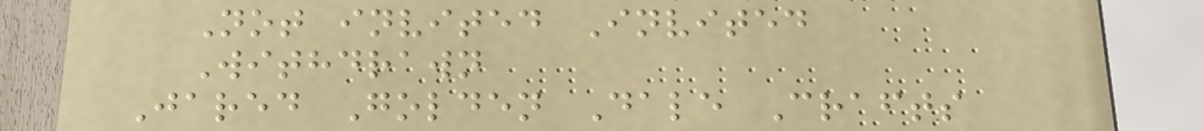Not invited Invited
Withdrawn
Jared Golden Dale Crafts
